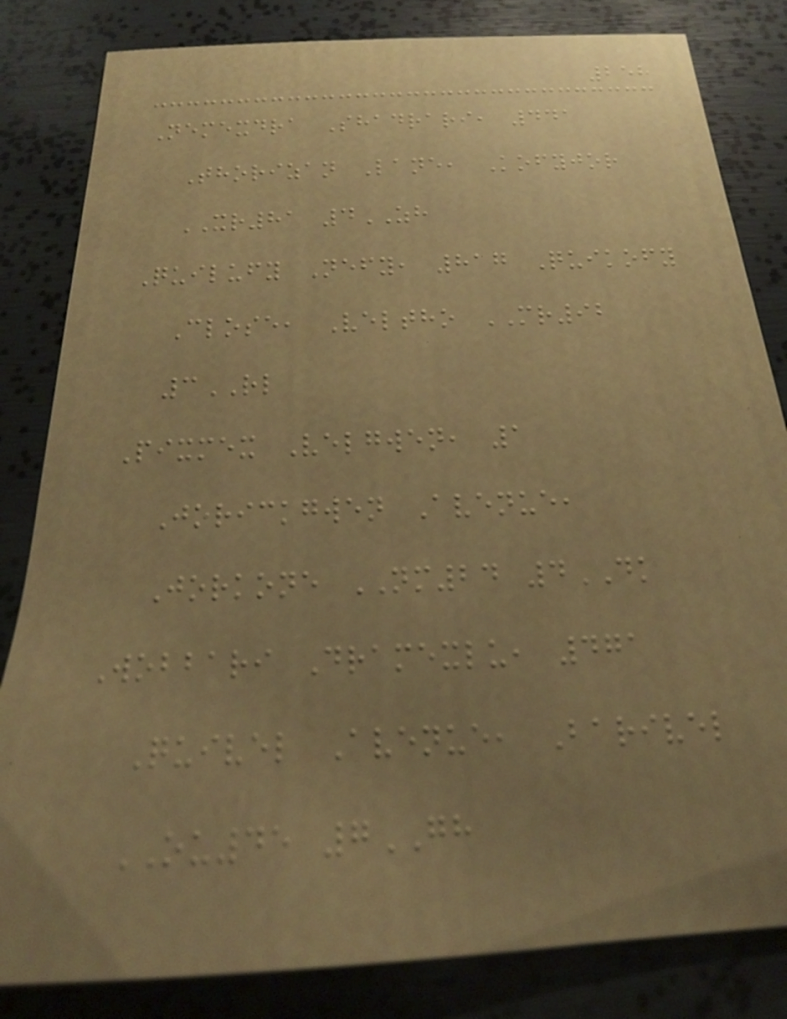258
Nemexdra Shadrari, 441
Thorizan Lane, Kofyjor
XR81 4ZH
Quilufy Nefy, 817 Quikofy
Close, Veltho MR92
3RL
Pixmex Velgwen, 1
Jorickgwen Avenue,
Jorkone NM24 4DK
Wobbari Dramexlu, 471
Quivel Avenue, Barivel
OU45 7GH
